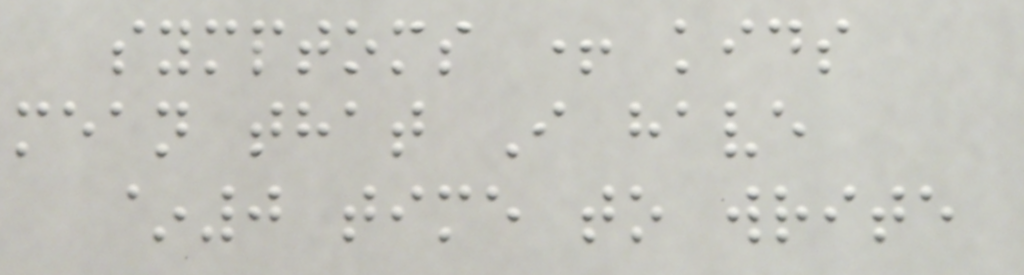symptoms + kids
mean that I have
~0 time to write
